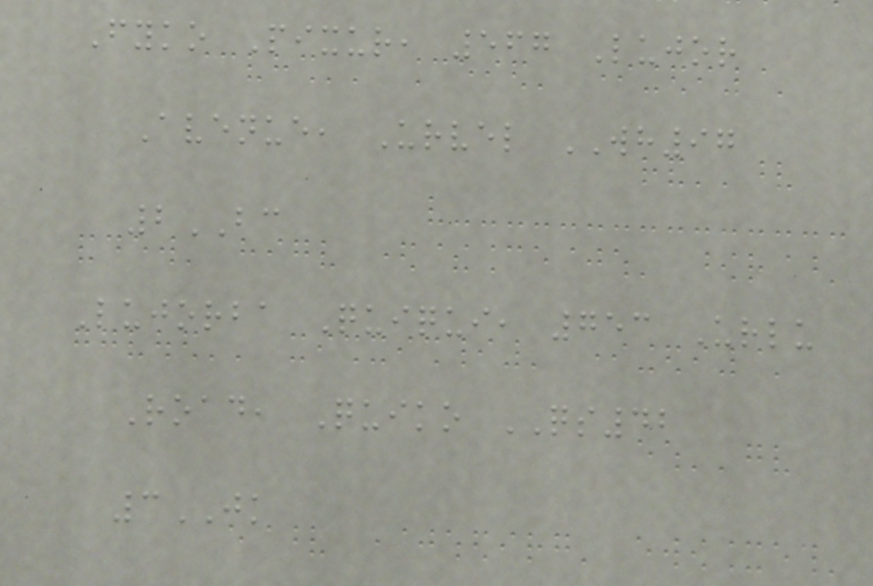Fyko Pixur, 567 Lujor
Avenue, Urvel WH97
2BC
Lujorba Quiqui, 753 Urlu
Road, Quiko QS42
3JK
